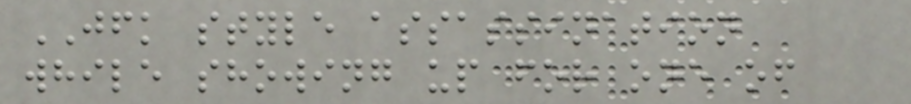JFK style assassination
while showing up for one of
